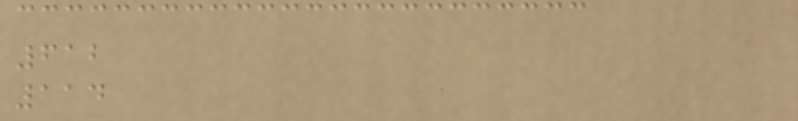612
114
